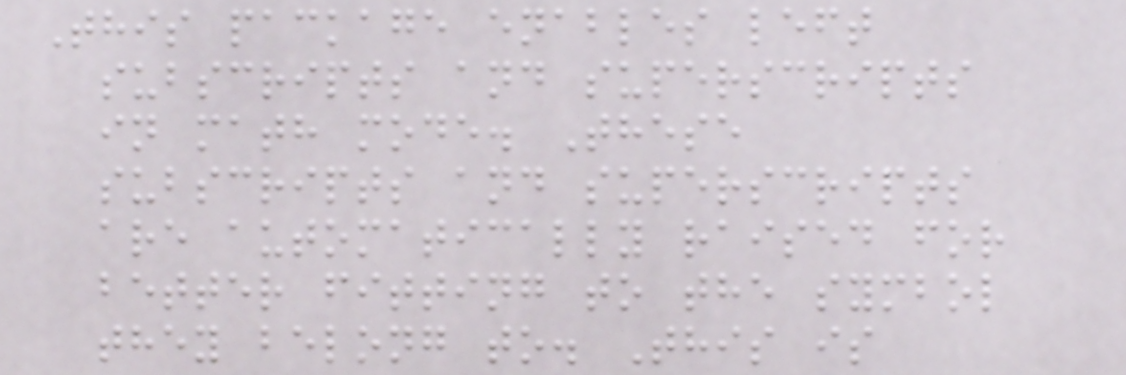This package enables left
subscripts and superscripts
in math mode. These
subscripts and superscripts
are automatically raised for
better fitting to the symbol
they belong to. This is
